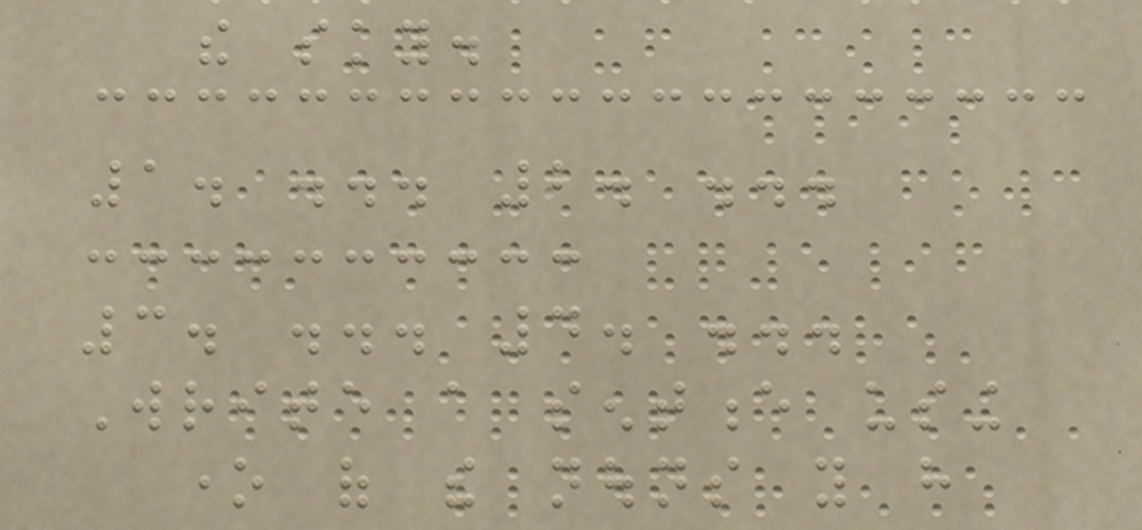the sky.
1. ... 2. ...
3. ... 4. ...
Write a sentence using
one of the nouns you have
